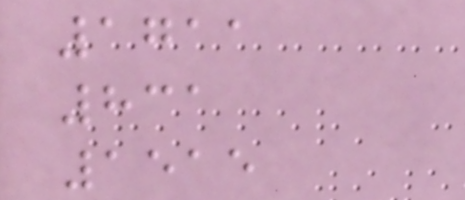1711
831
1515
